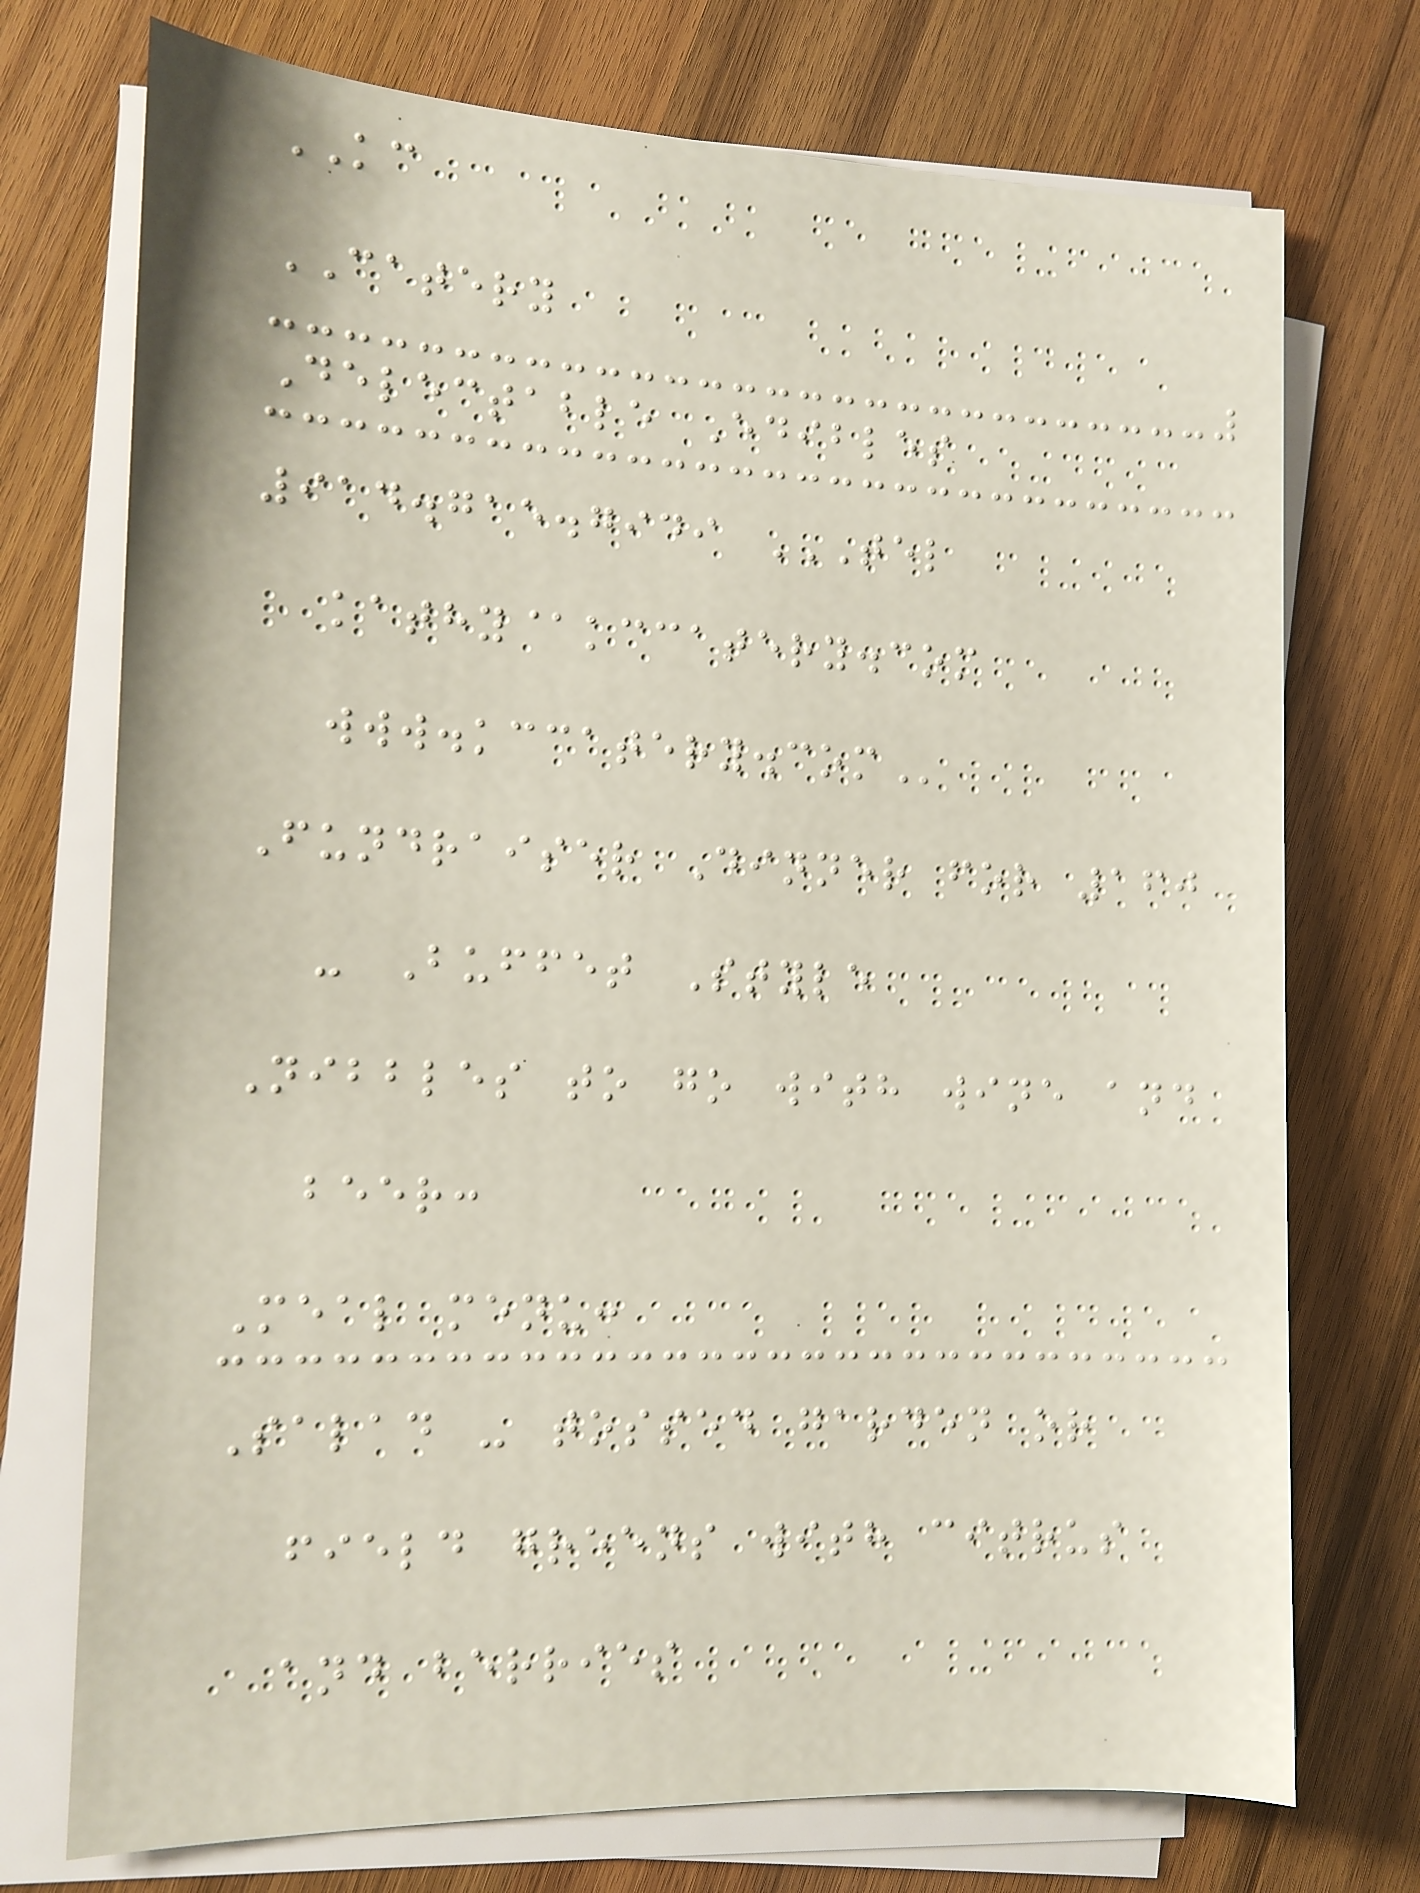KC
CATERY
Delectable Edibles
914.715.7949 TEL
KATHY@KCCATERY.COM
WWW.KCCATERY.COM
Fundraiser Dinner for 160
- Buffet Style
Nibbles to go with wine and
beer:
Meal menu:
Salad - tossed garden or
field greens with citrus
and berries
